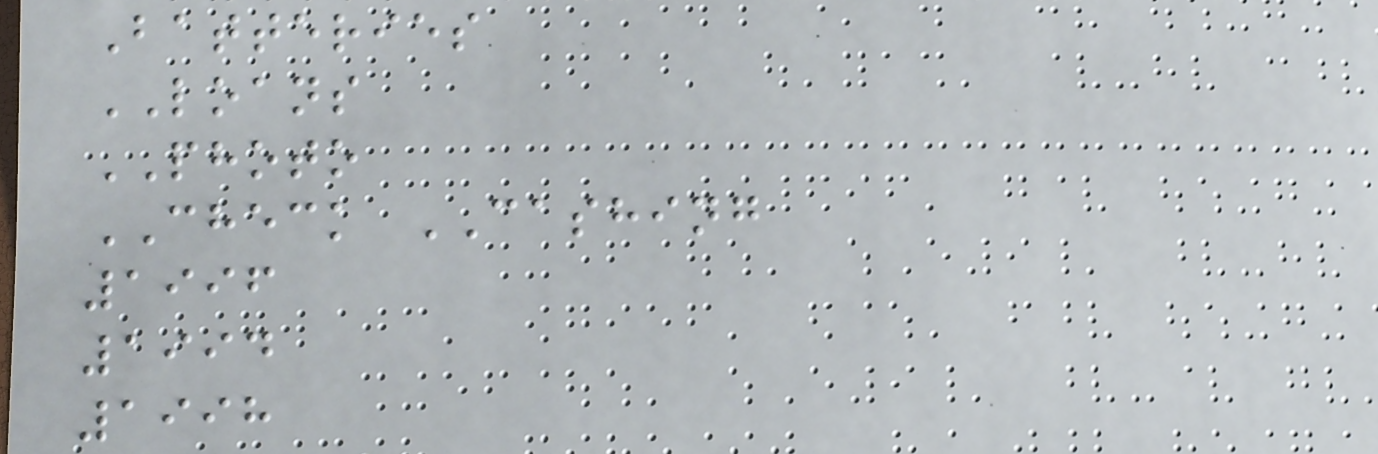Batteries
LOANS
PHOTO
CHECK CASHING
1996
1994
1998
